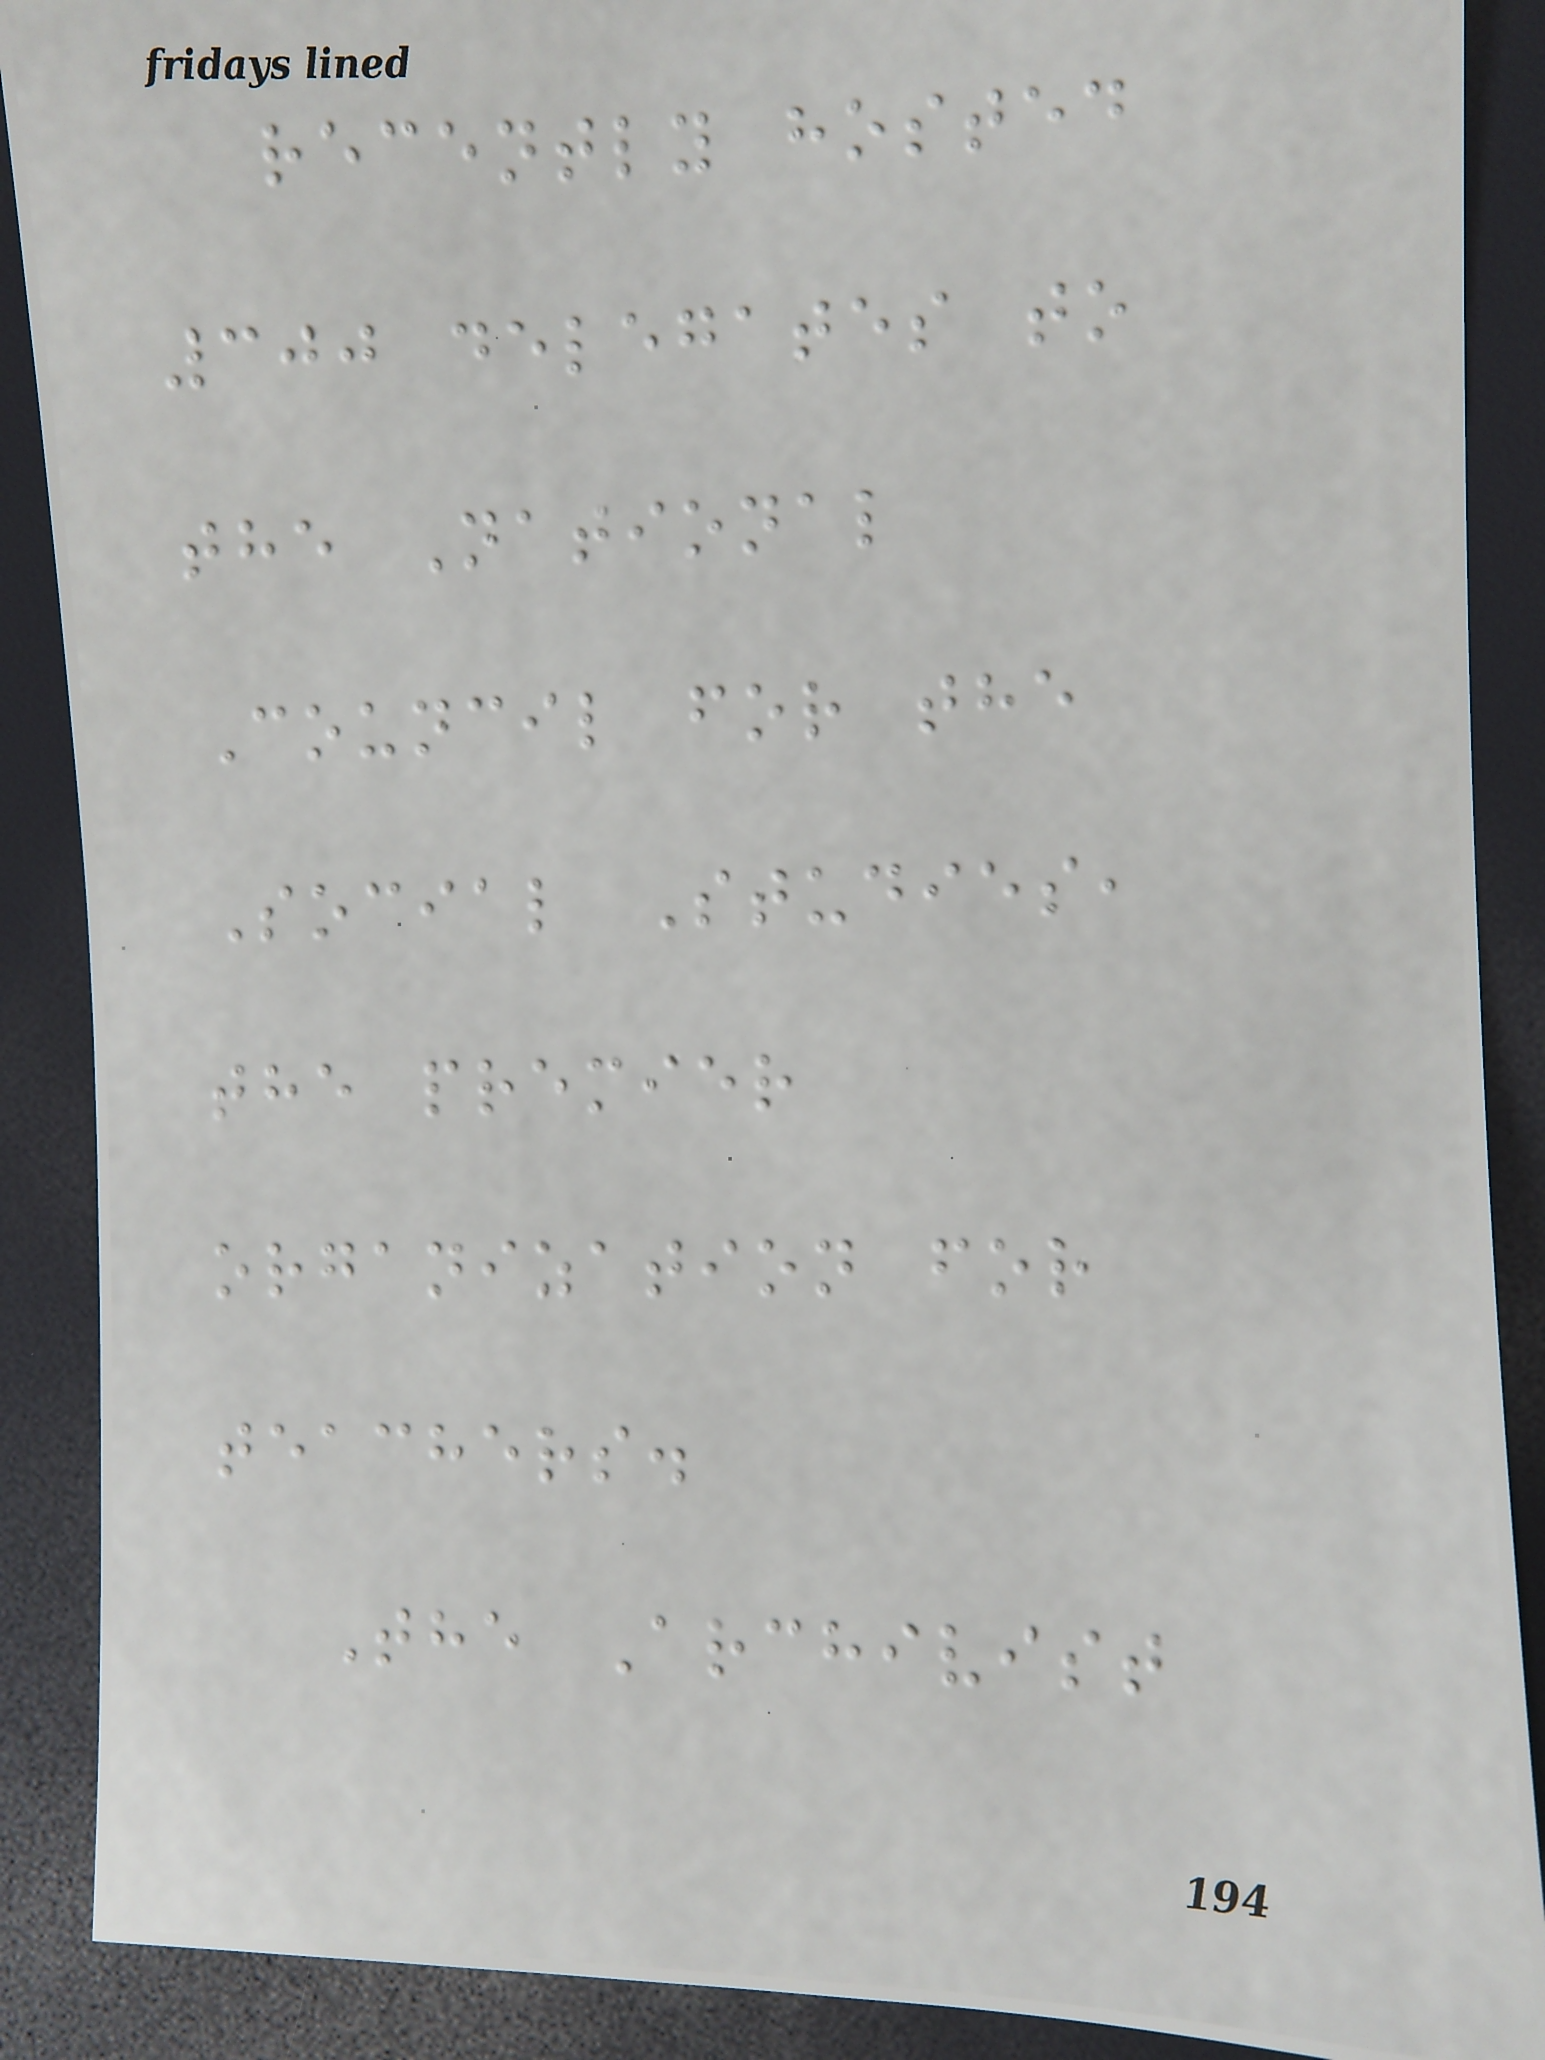recently hosted
300 delegates to
the National
Council for the
Social Studies,
the premier
organization for
teachers.
The Archivist
